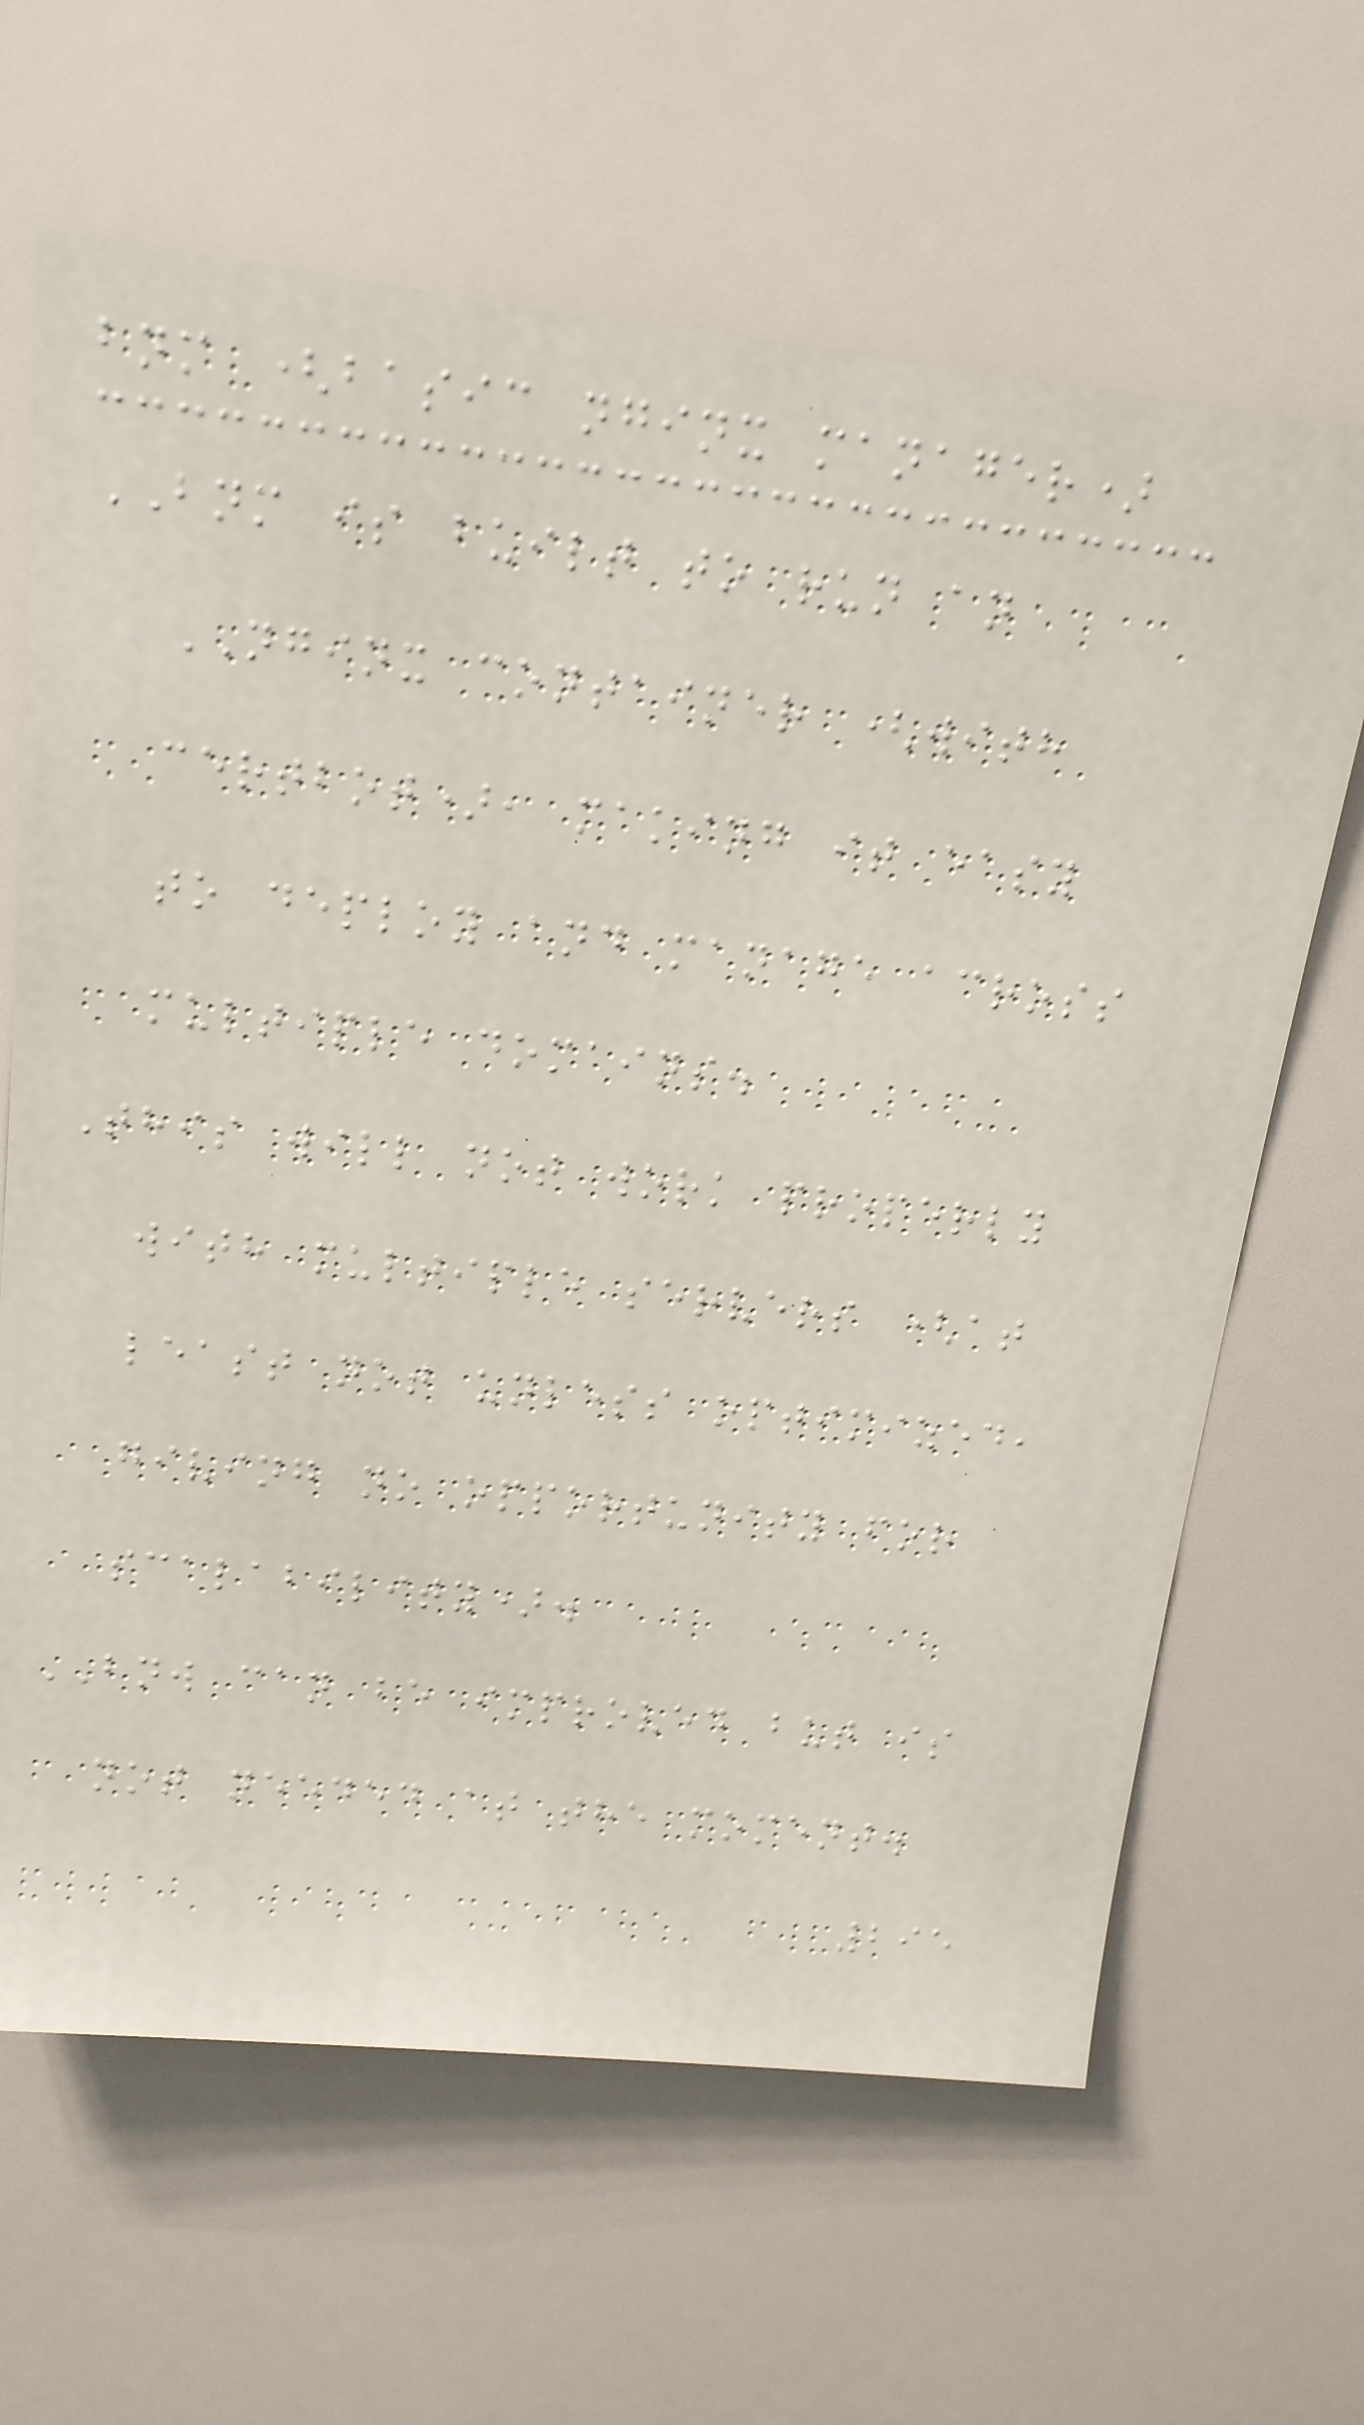bnm (basic nginx manager)
BNM is built to run an
NGINX container (with
certbot), making it easy
to deploy and manage across
multiple domains.
This will not work properly
with multiple servers (at
least not unless optimized,
giving no opportunity for
scalability).
BNW can be improved but is
not needed at the moment.
295
